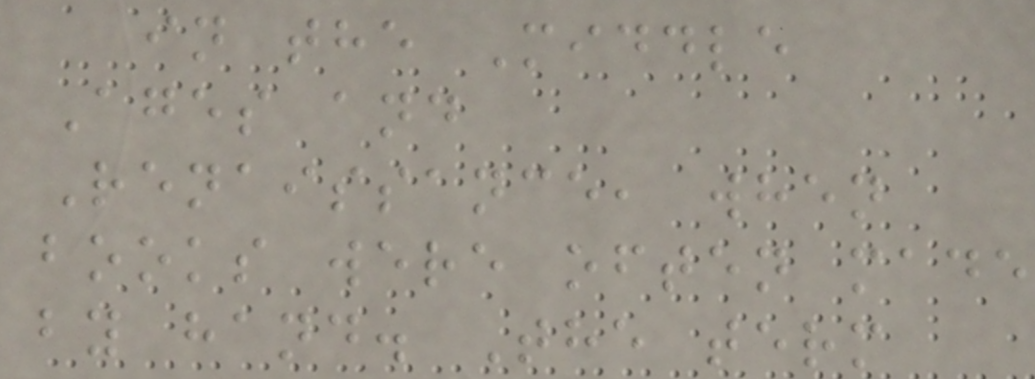in the Middle
Ages and
Renaissance, when
books were often made
by hand. The term
